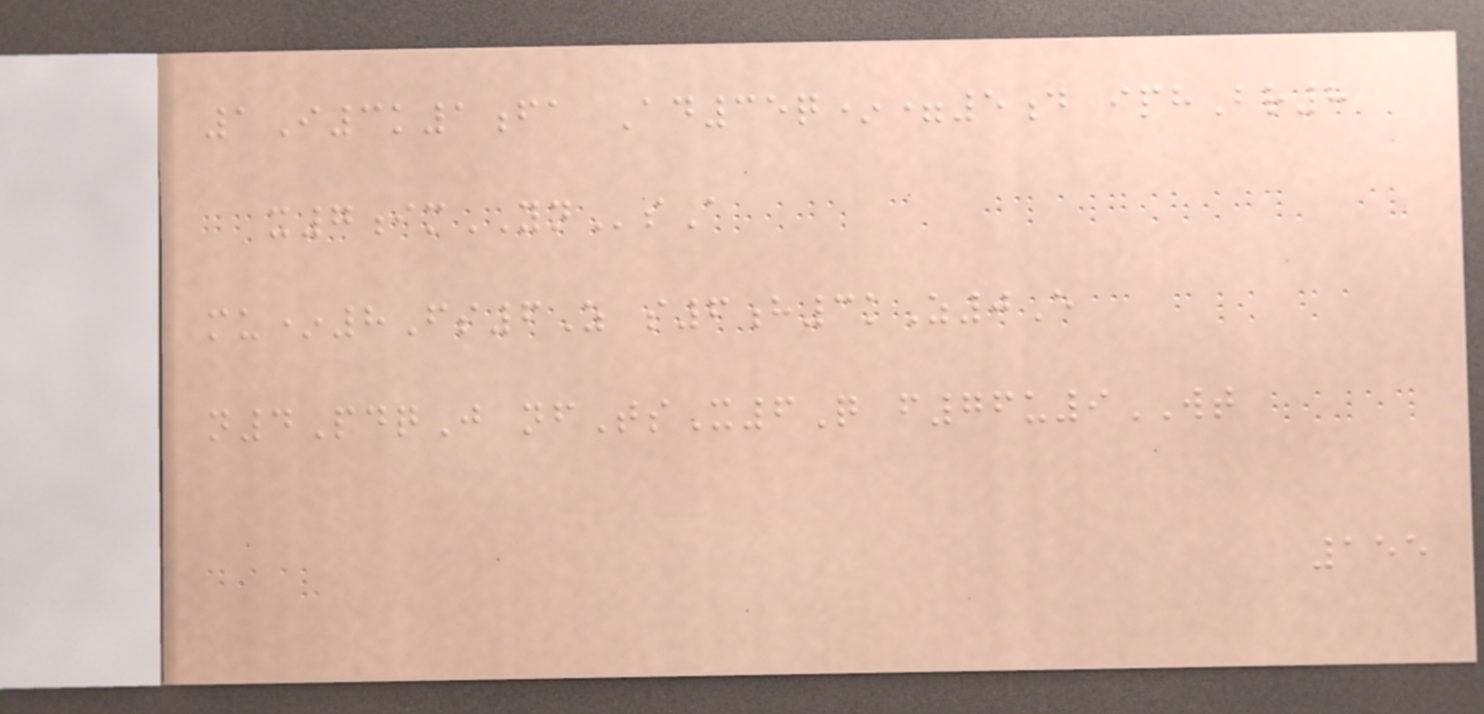1I3k1fa Ad35q*=5d iphBr8
x7imYNsA
mu*8Fs6Z s6h3kZ0E
n4PdqJ nfTsX6Q f76u9WT
155
